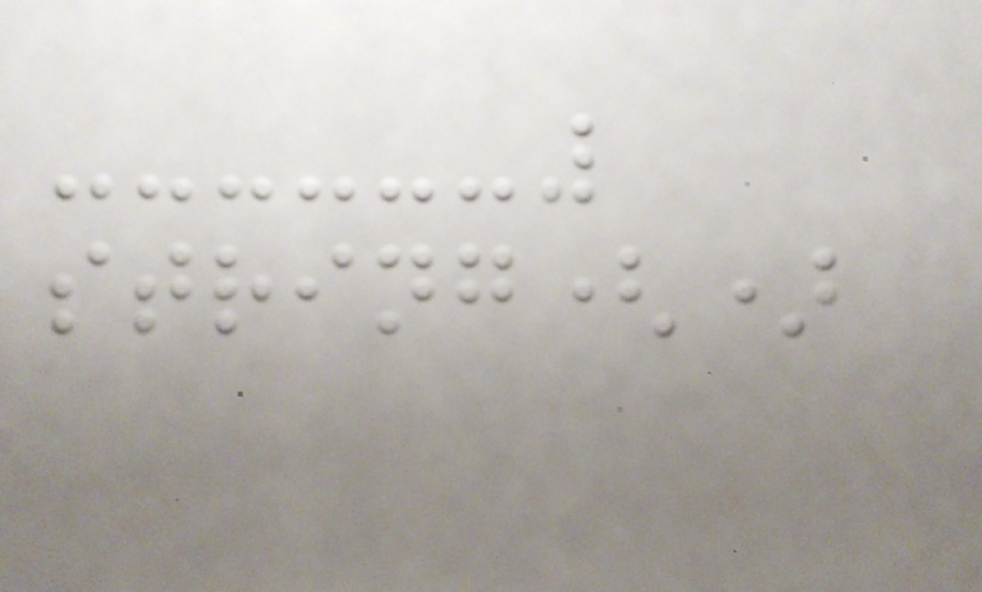string()
